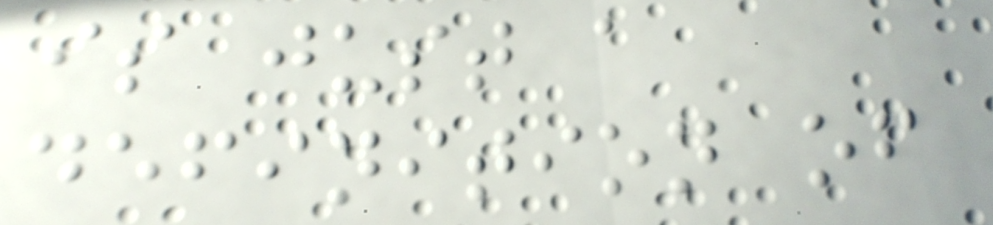is just a
definition of
